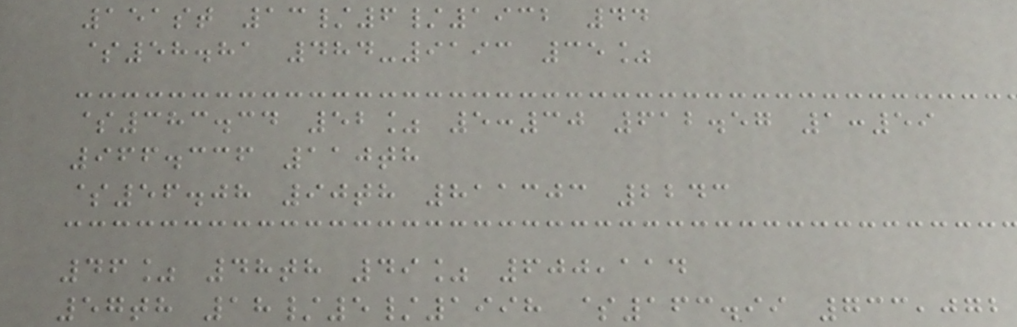151st 13/6/1932 44
$58.81 484-9193 35%
$383.34 52% 5:30 612.57 1:59
966.336 110th
$56.08 90th 811303 2243
46% 48th 49% 600,114
57th 18/5/1998 $163.99 733,072
